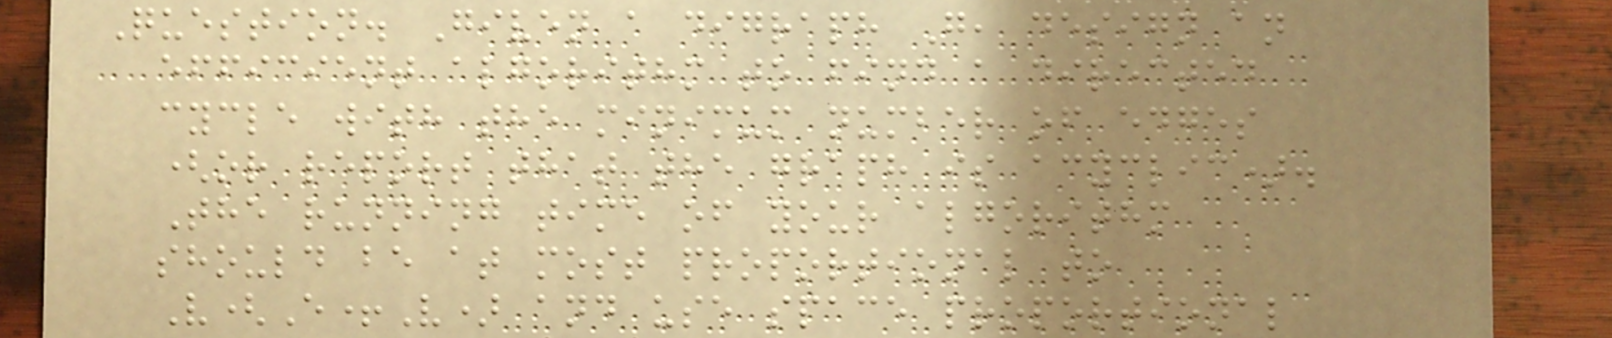Question. Given a digraph G, design an
efficient algorithm to find a directed
cycle with the minimum number of edges
(or report that the graph is acyclic).
The running time of your algorithm
should be at most proportional to
V(E+V) and use space proportional
